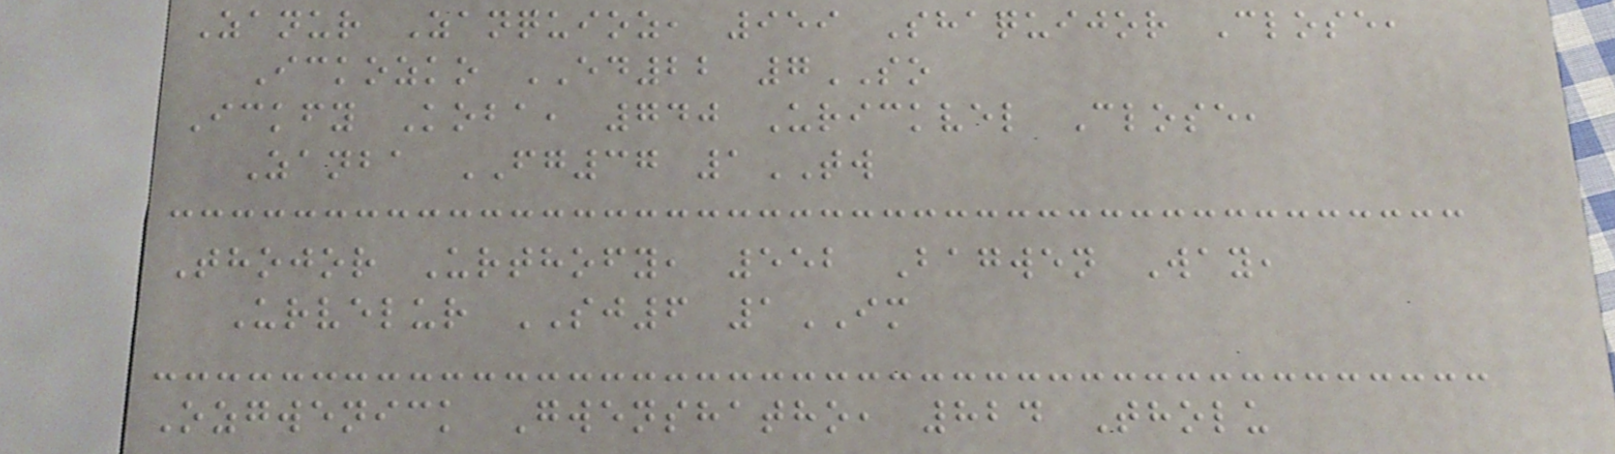Zanur Zanquioz, 959 Shaquijor Close,
Ickozko ED22 7SO
Ickfy Koba, 740 Urickvel Close,
Zanba FG37 1TW
Thojor Urthofy, 552 Bagwen Way,
Urvelur SJ6 1IM
Ozgwenick Gwenshatho, 824 Tholu
